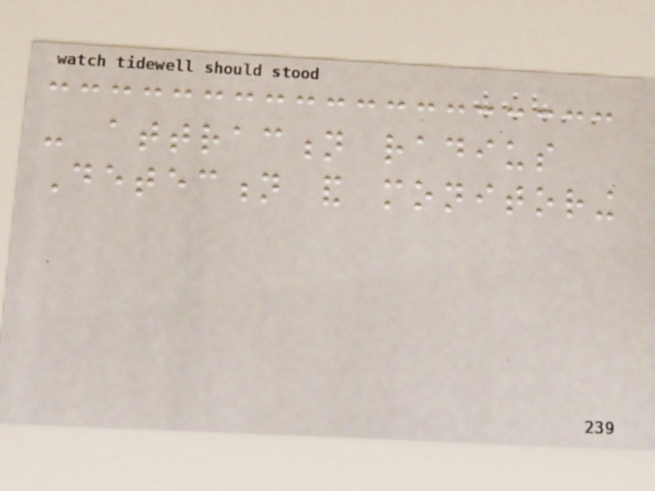- attraction radius
Detection and monitoring
